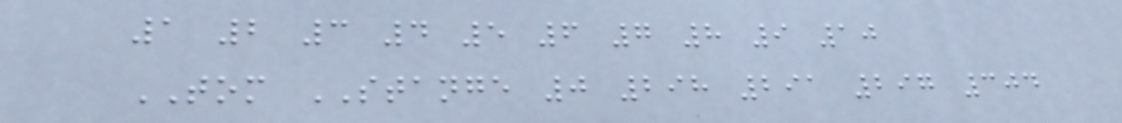1 2 3 4 5 6 7 8 9 10
TOM STANGE 0 298 291 297 304
